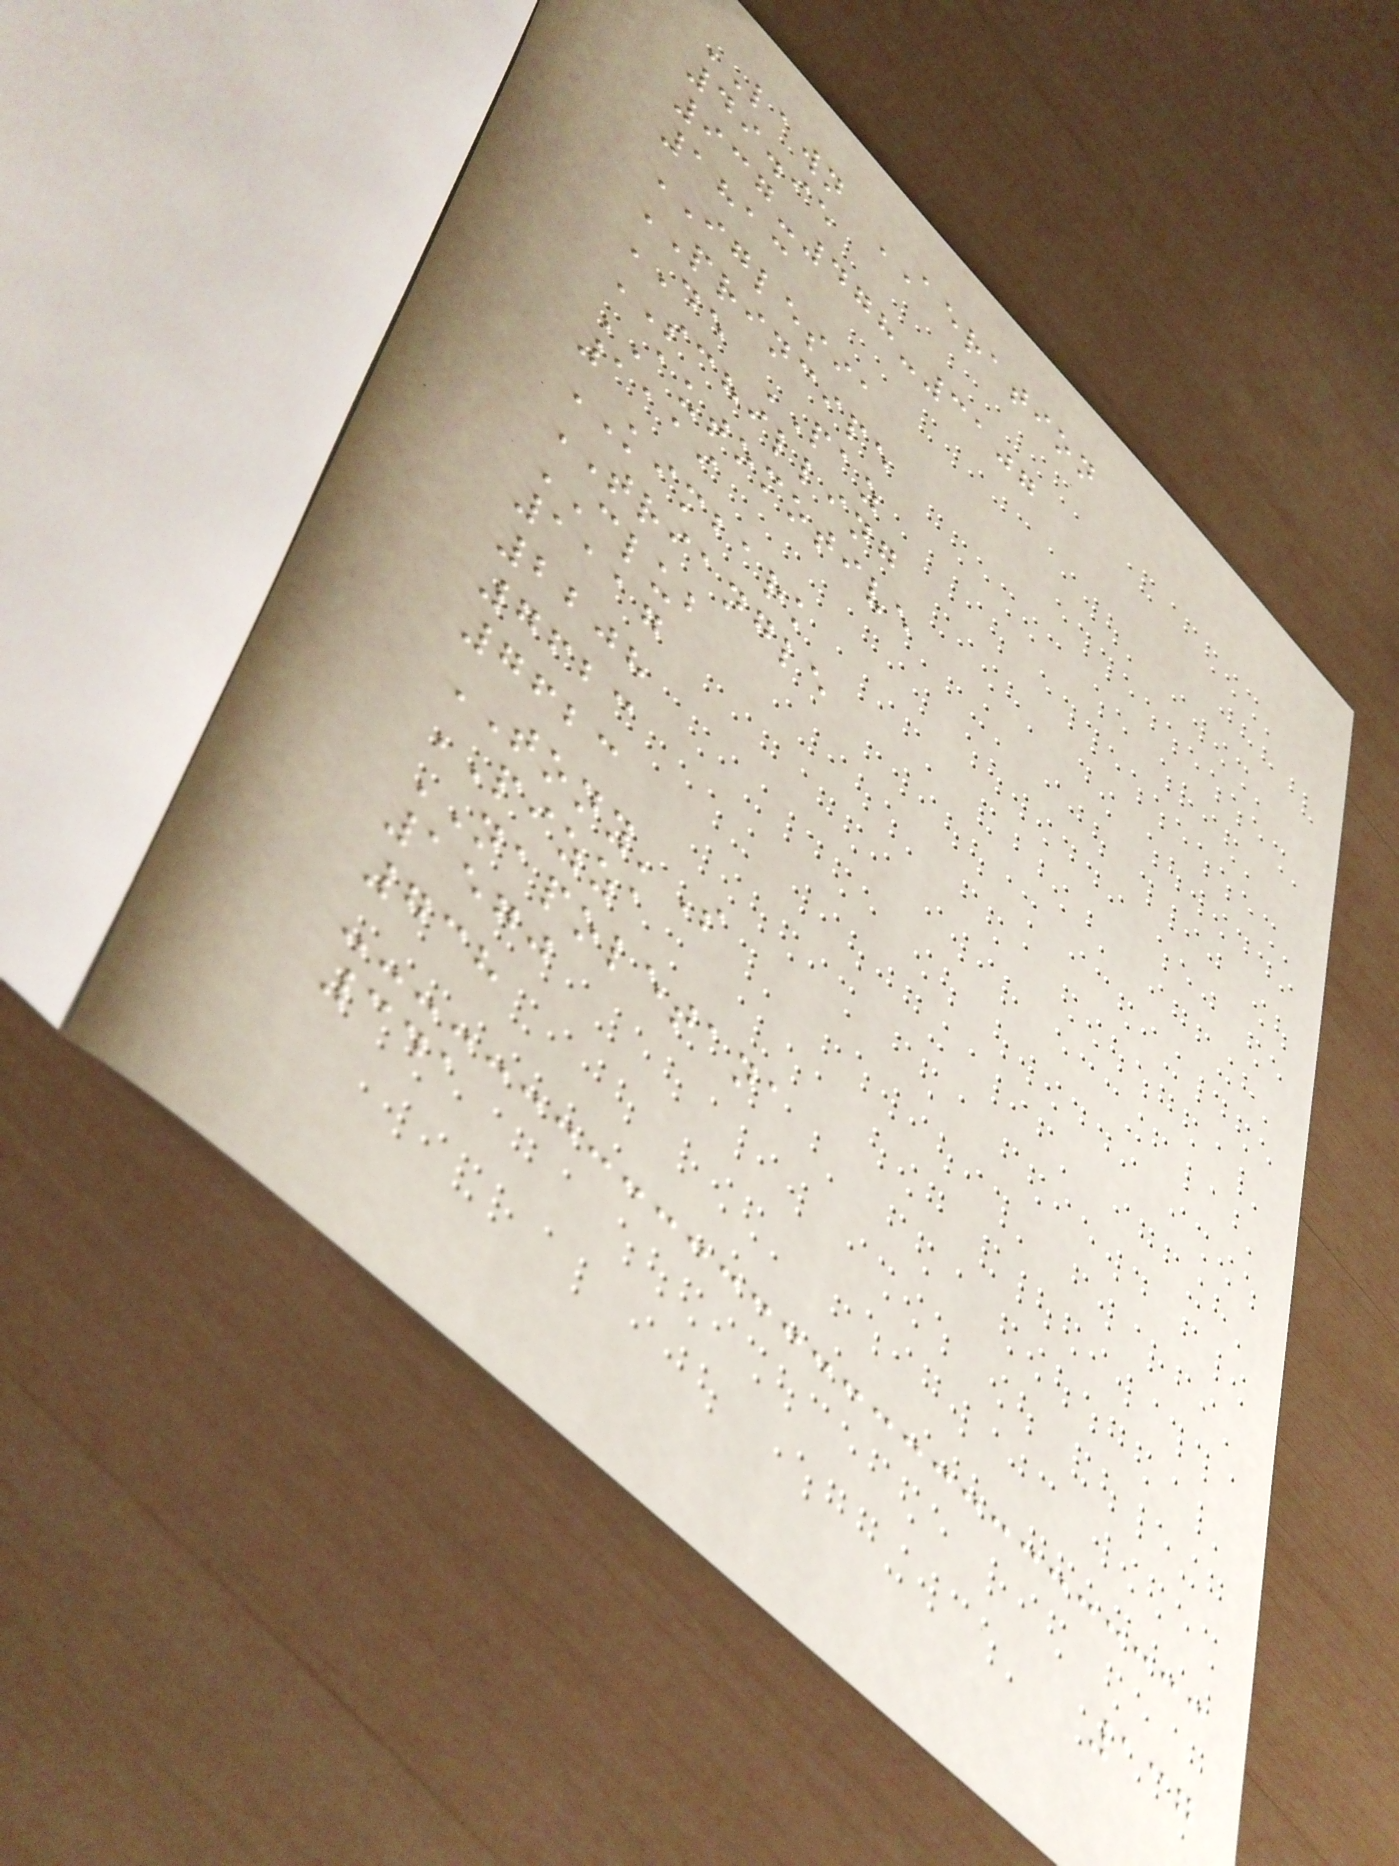LAWN AERATION
49.95
937-478-3107
1813
IGLESIA
PRINCIPE
DE PAZ
SCHILLING
AUTOMOTIVE
1119
KIMBARK
TRIANGLE
CLUB
1117
2208
7623
7623
TONY'S
PIZZA
NAPOLETANA
1570
738
341
137
